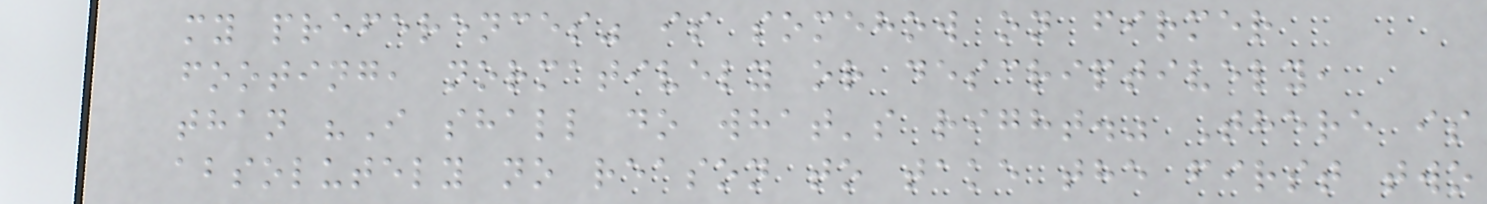my preferences" is somehow on firmer
footing, normatively or descriptively,
than "I shall do what's right." There is
absolutely no reason to take the first two
